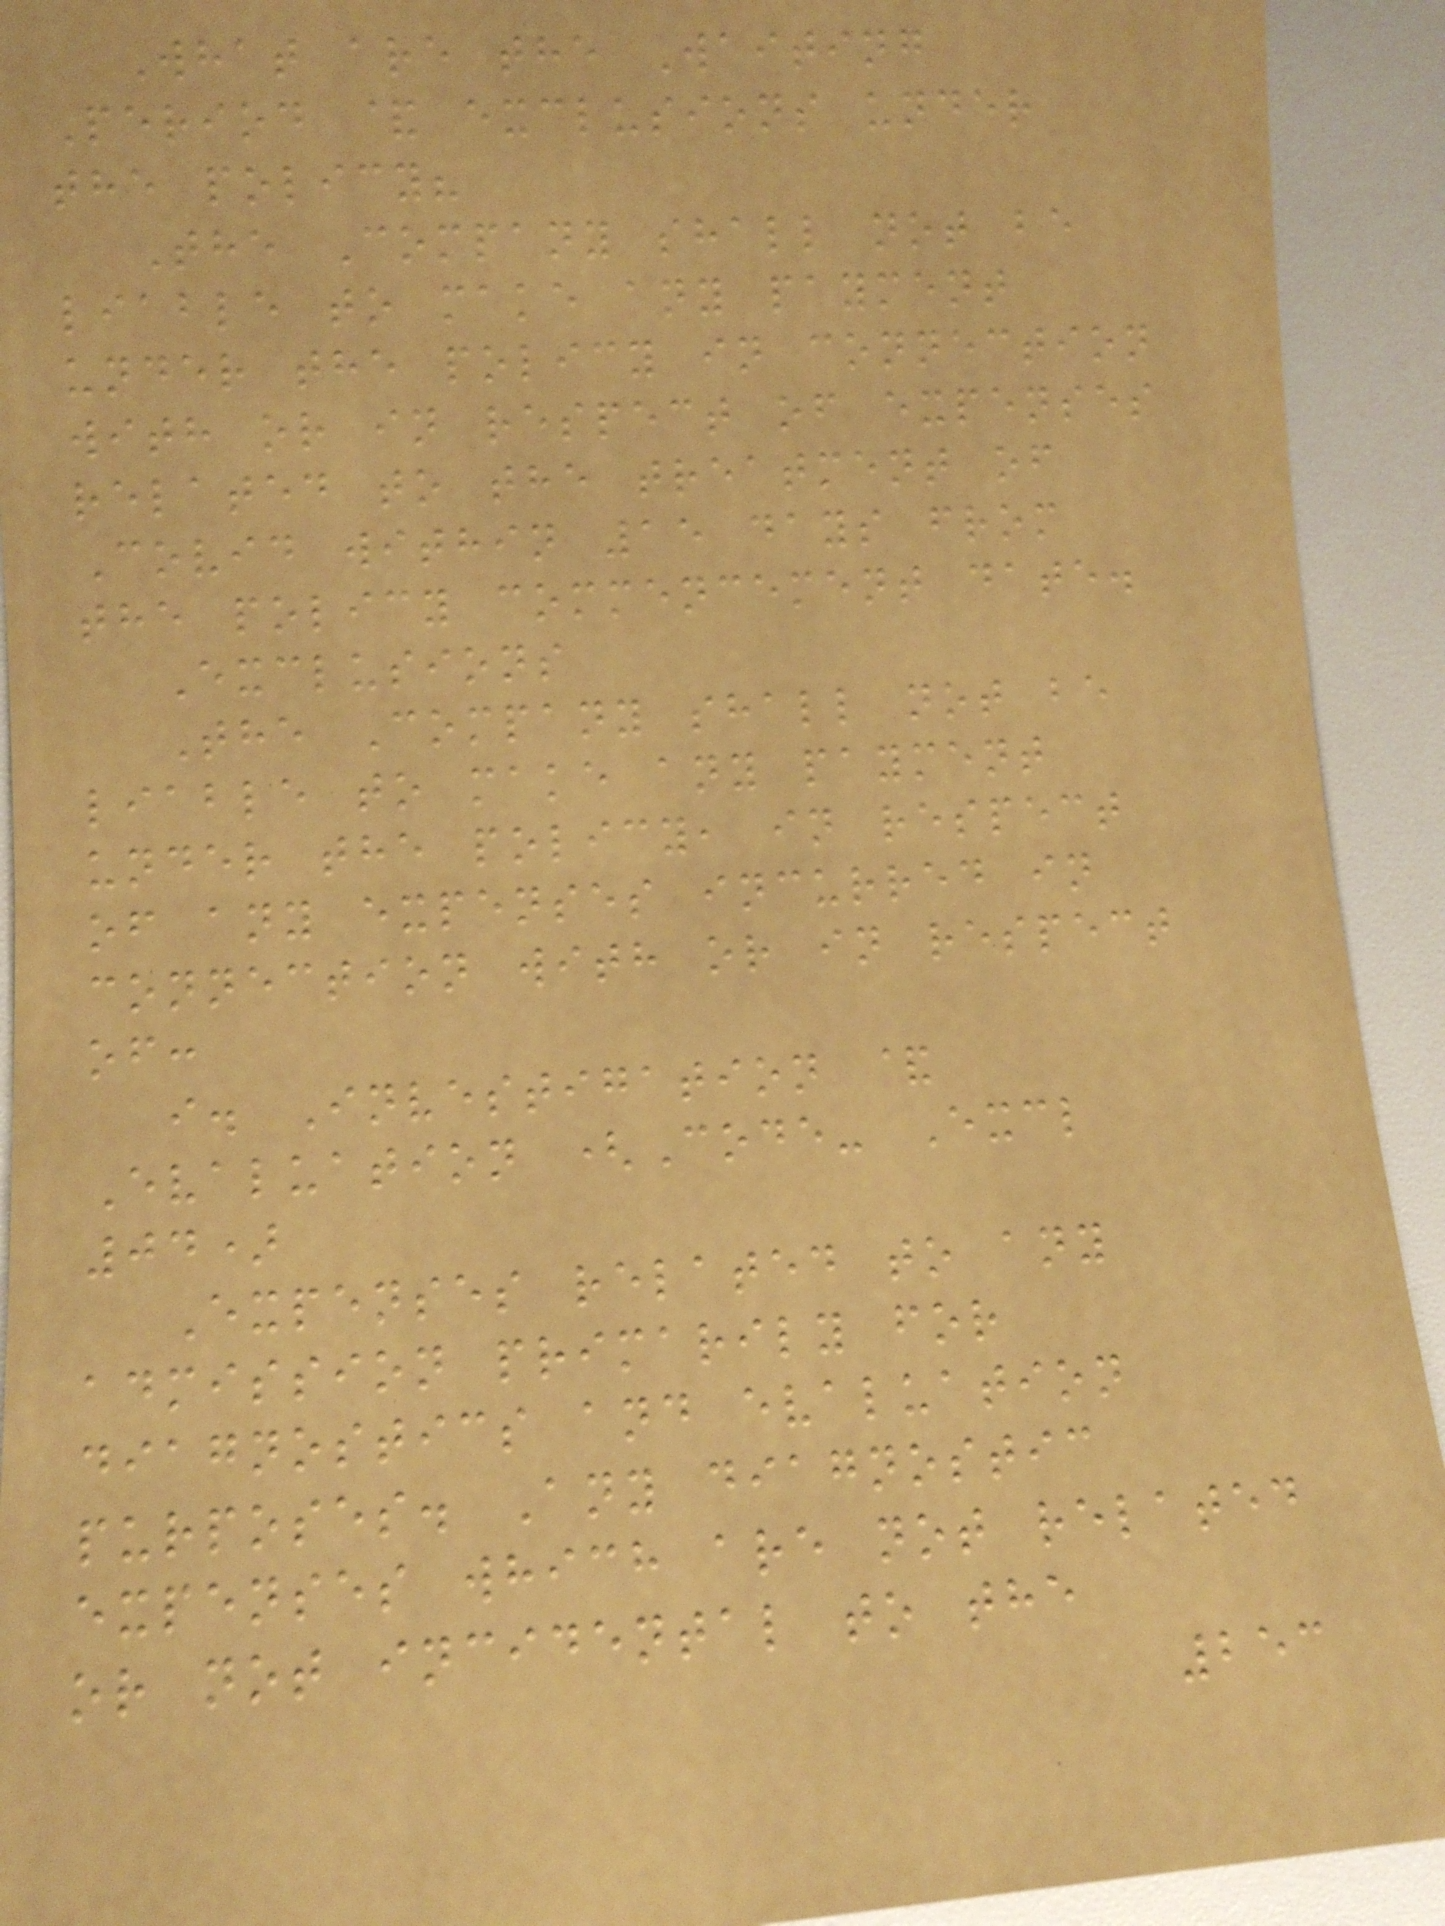What are the Waiting
Period & exclusions under
the policy?
The Company shall not be
liable to make any payment
under the policy in connection
with or in respect of expenses
related to the treatment of
Covid within 15 days from
the policy commencement date.
Exclusions
The Company shall not be
liable to make any payment
under the policy, in respect
of any expenses incurred in
connection with or in respect
of:
i. Investigation &
Evaluation (Code- Excl
04)
Expenses related to any
admission primarily for
diagnostics and evaluation
purposes. Any diagnostic
expenses which are not related
or not incidental to the
253
